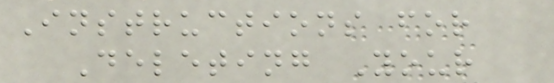Instructions for
Deleting Your
